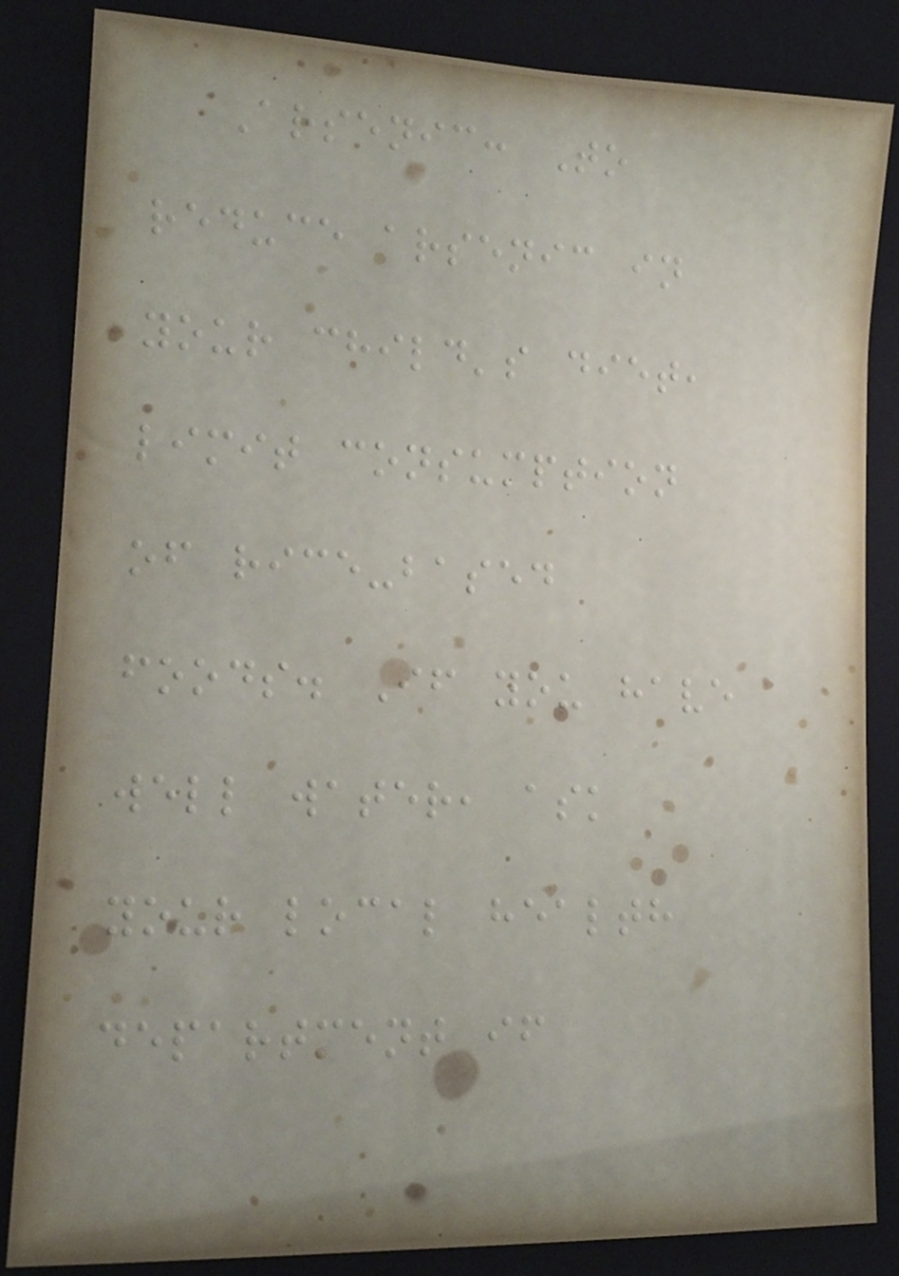Arsenic: To
reduce arsenic in
your child's diet,
limit consumption
of rice-based
foods. If you have
well water, ask
your local health
department if
